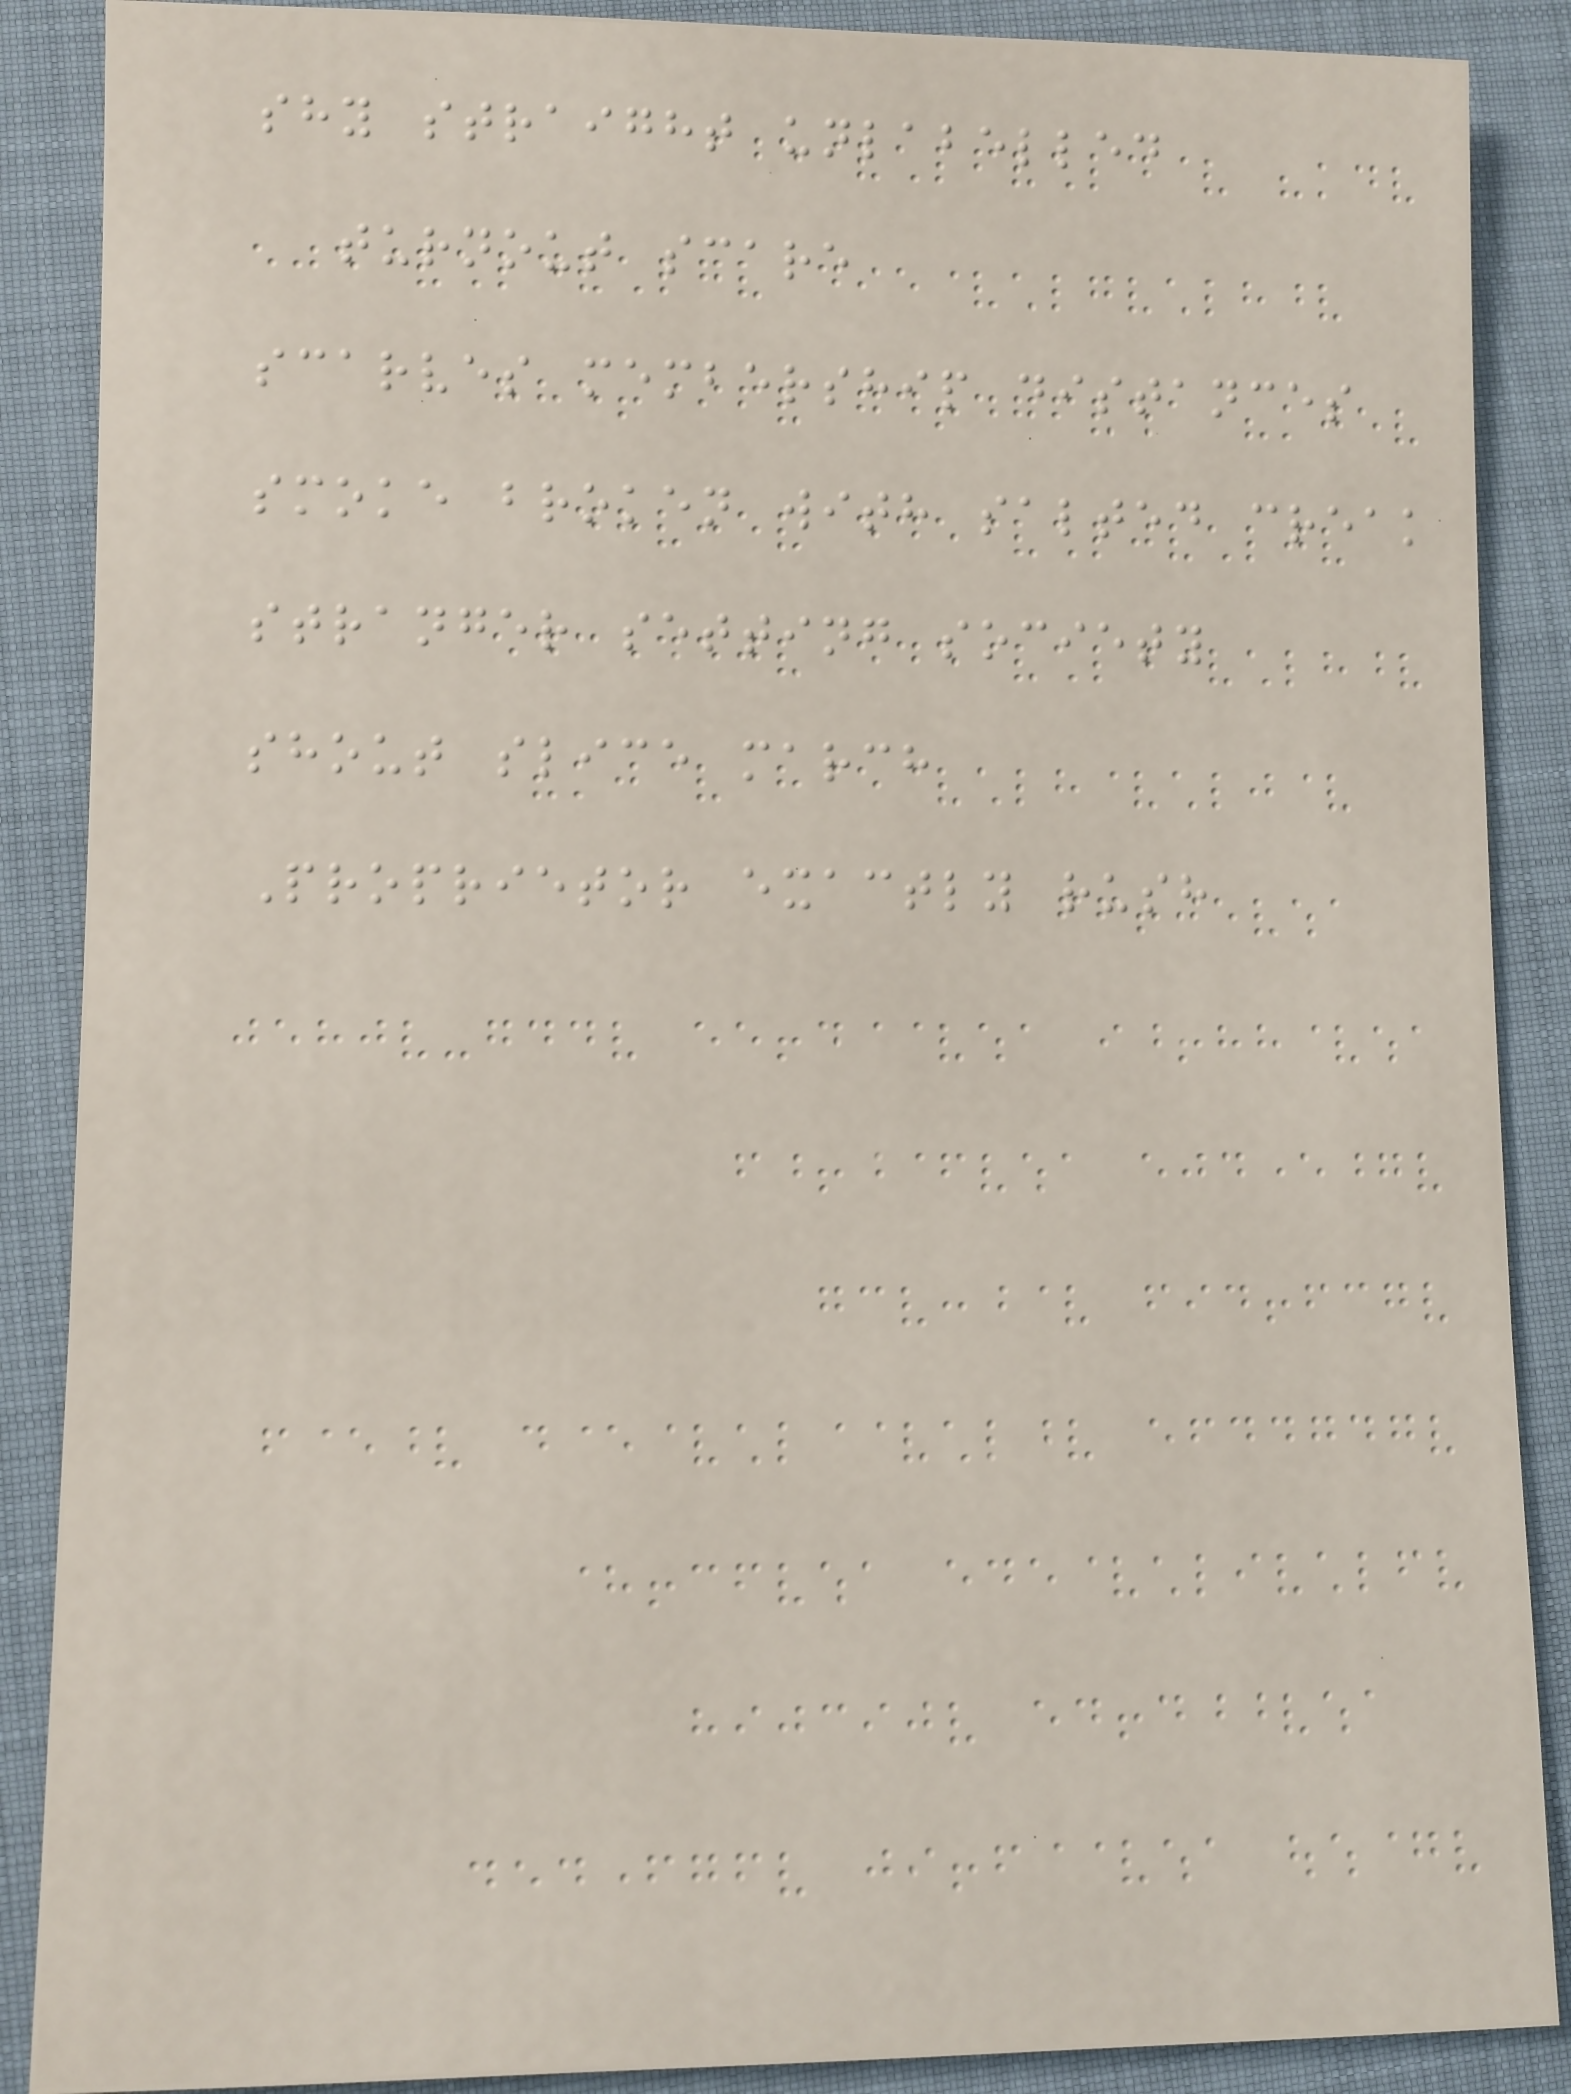shy straight unlabelled
turnout scare
scarves membership distances
smoke broken with salted creak
stranger setting society
shout slice march
Proprietor exactly rush
